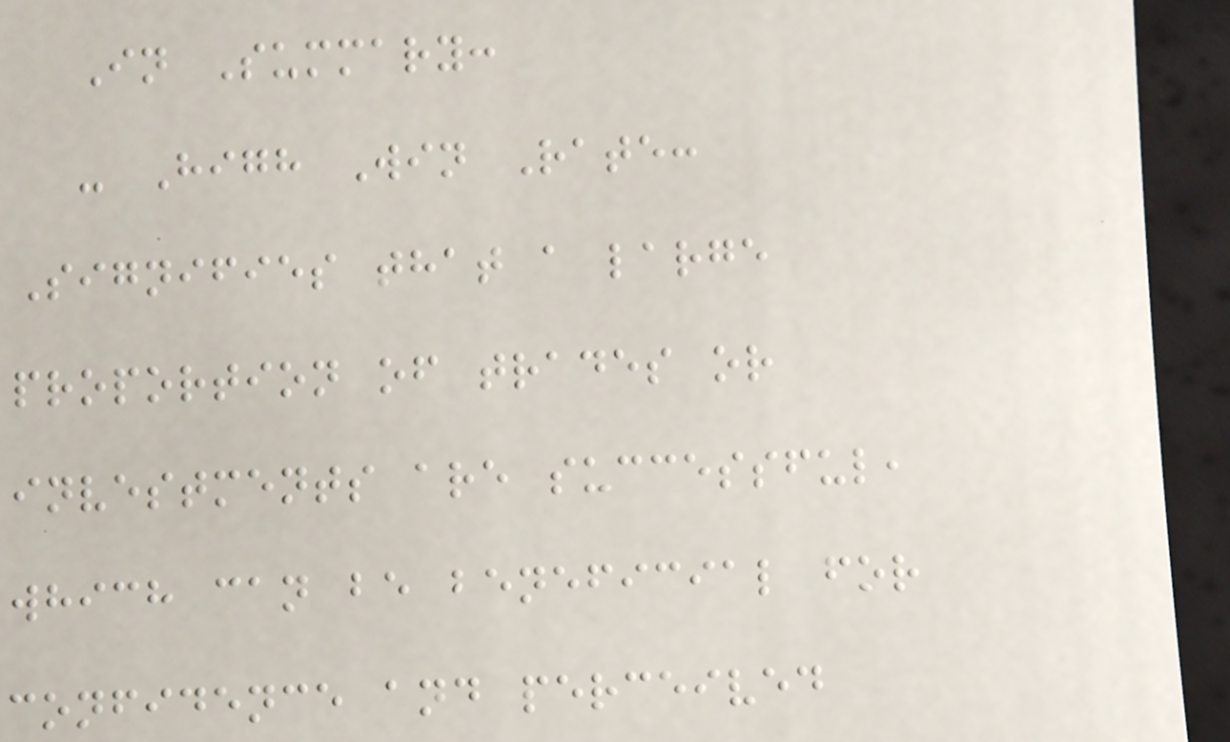In Summary:
- High Win Rate:
Signifies that a large
proportion of trades or
investments are successful,
which can be beneficial for
confidence and perceived
